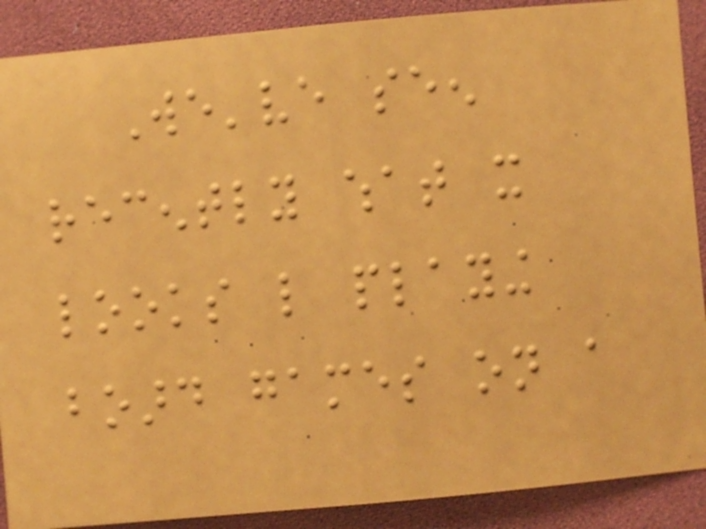We've seen
recently what it
looks like playing
board games on a
